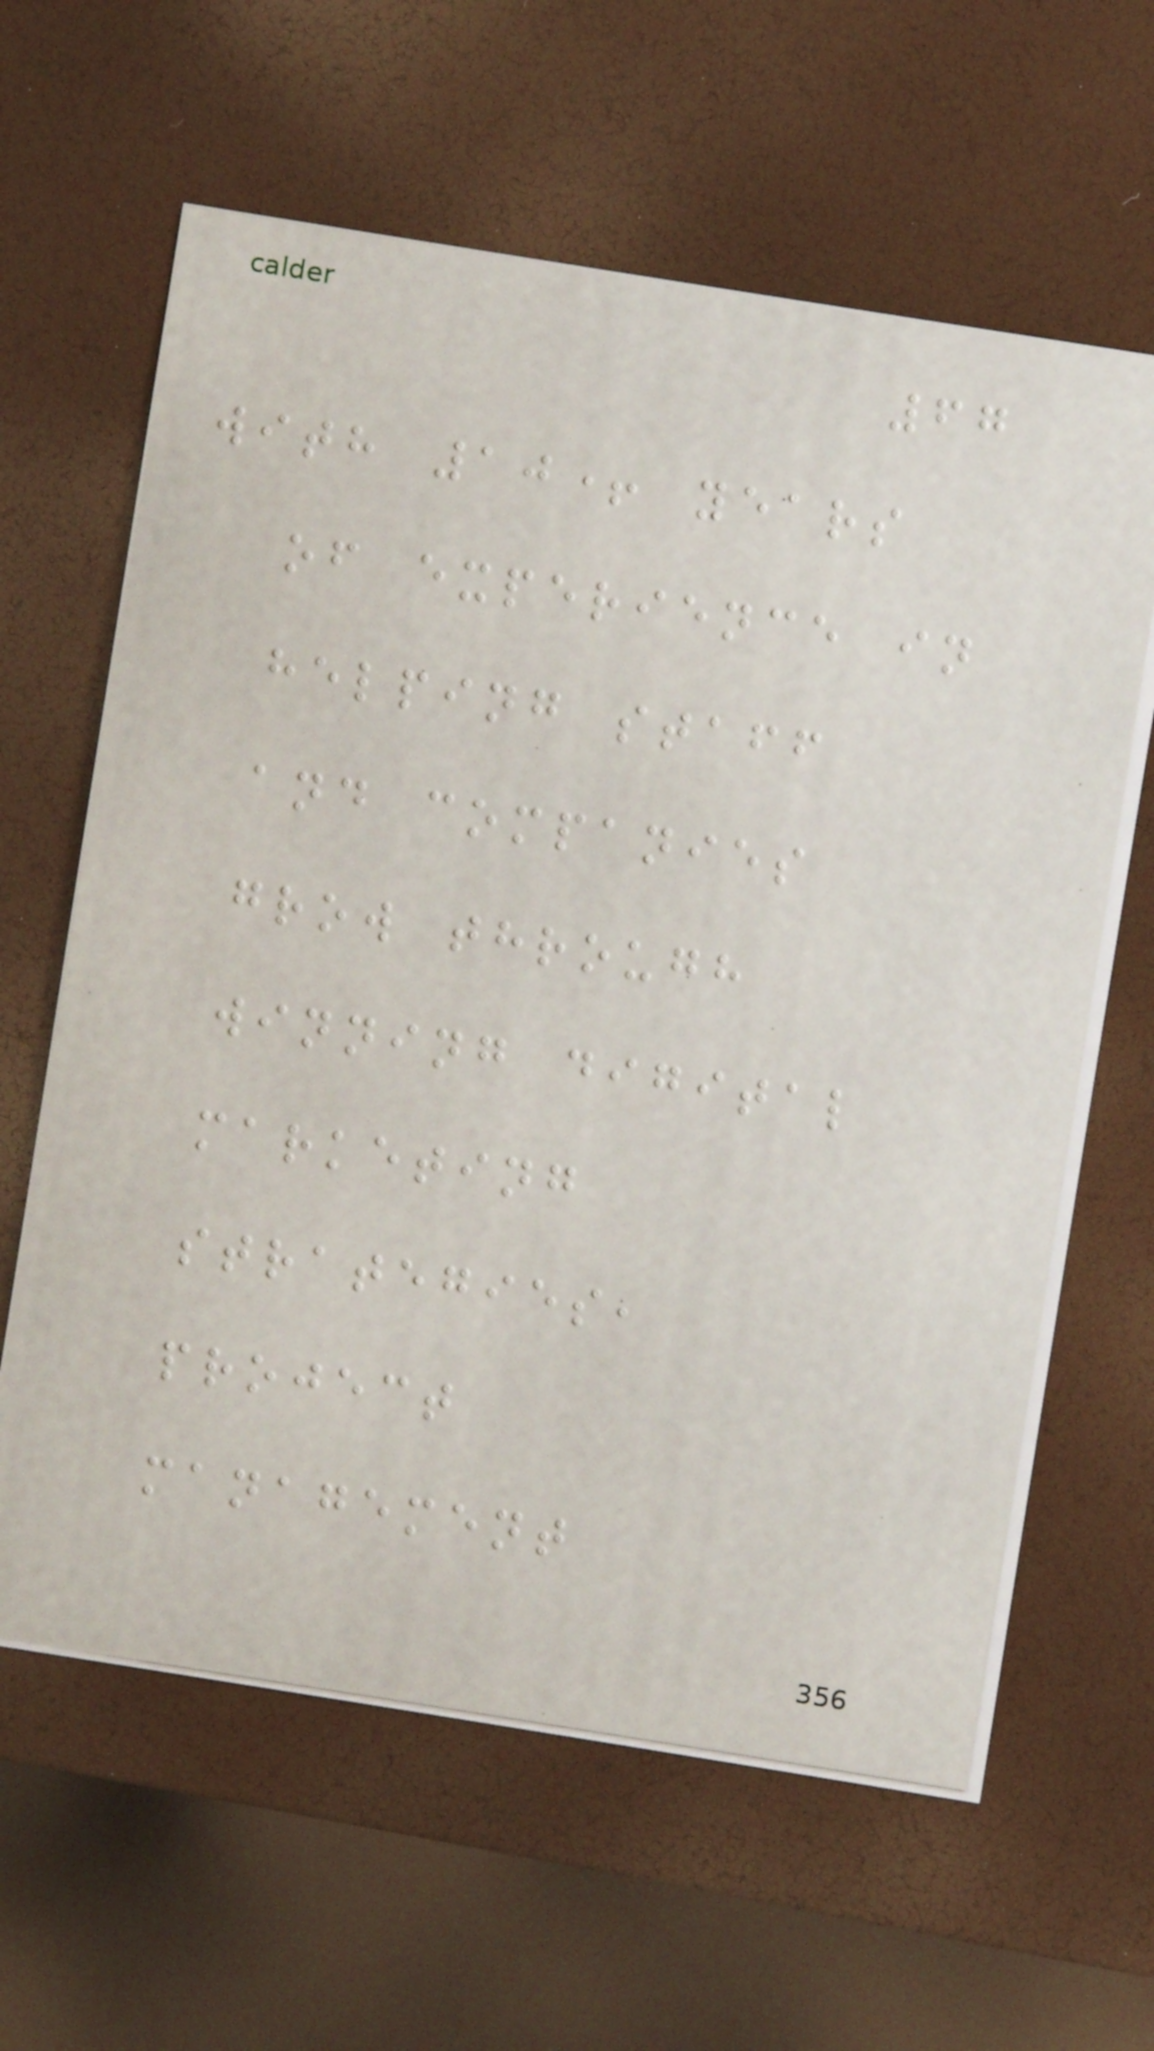67
with 10+ years
of experience in
helping staff
and companies
grow through
winning digital
marketing
strategies,
project
management
